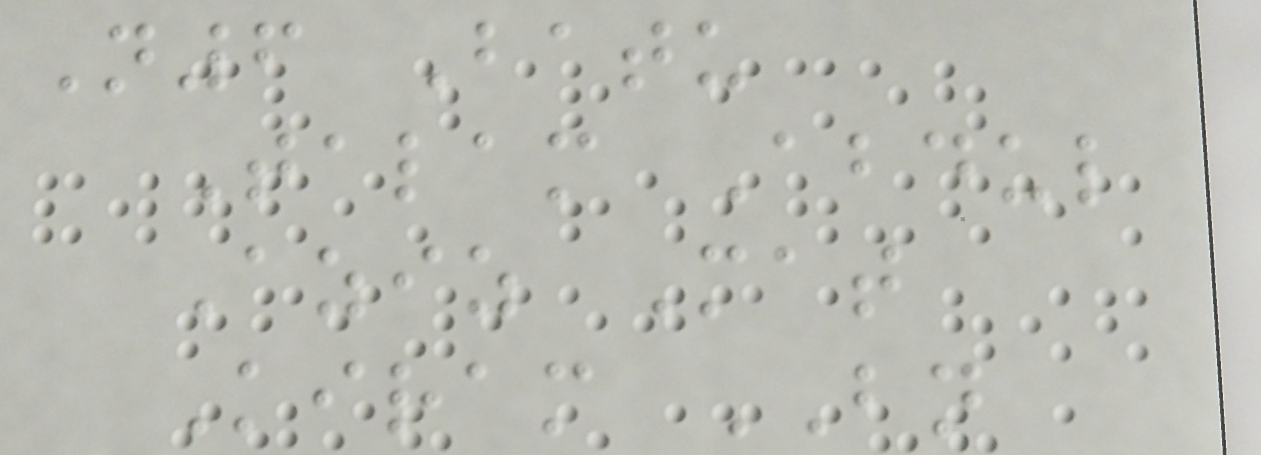N6 Batu
Talam Abdul
Aziz Mat
Kiram BN
